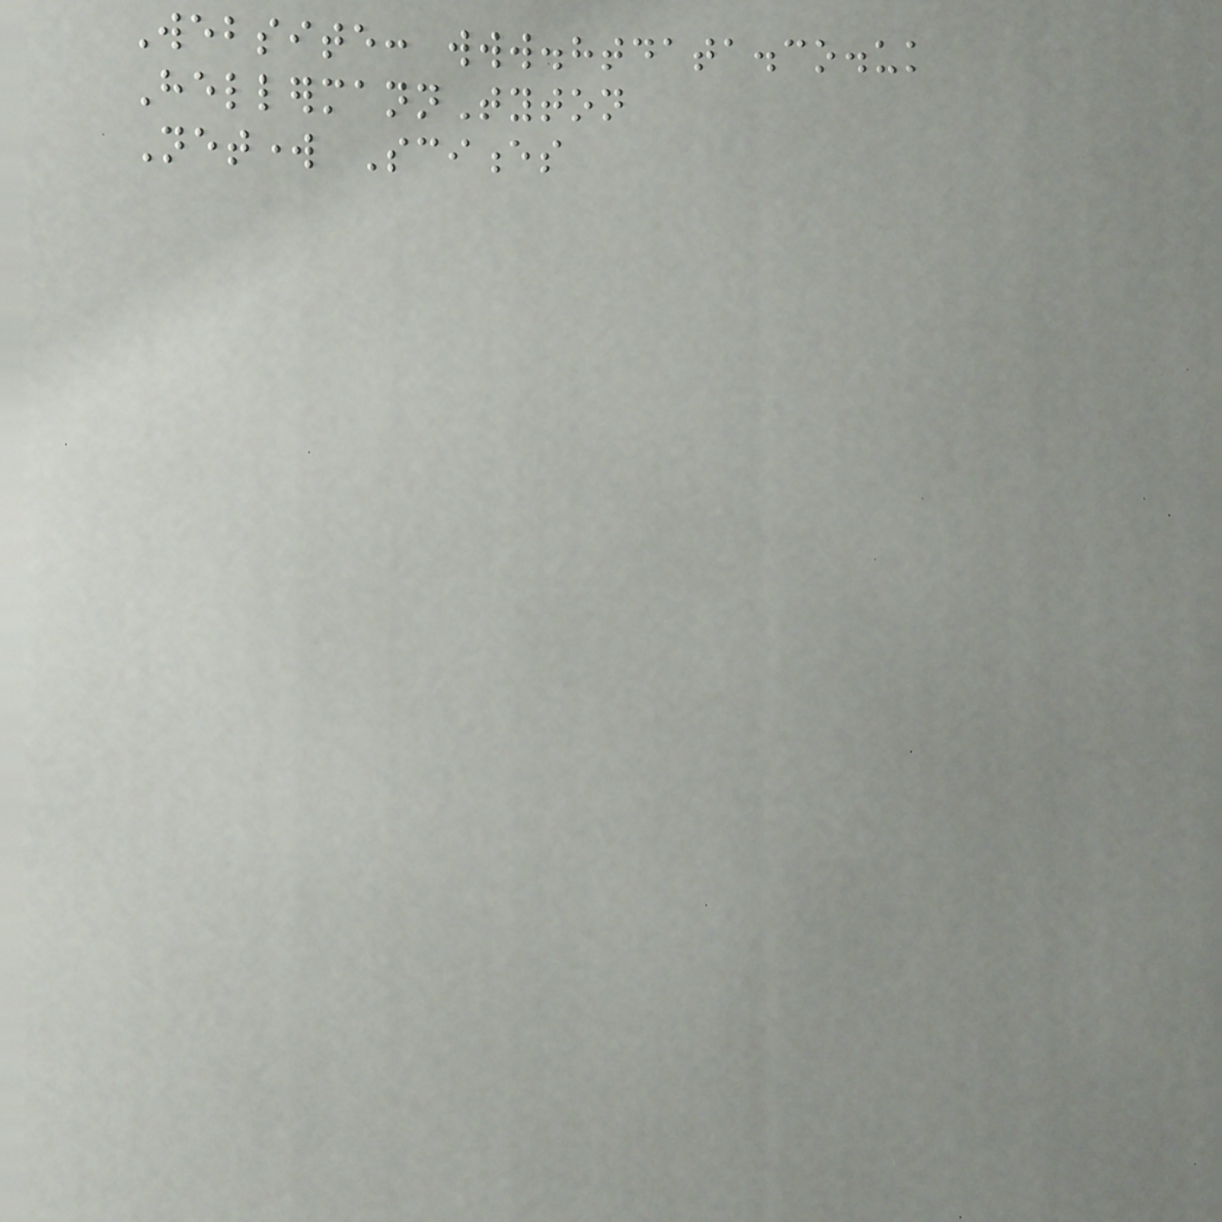Website: www.htdata.co.uk
HellermannTyton
Network Sciences
